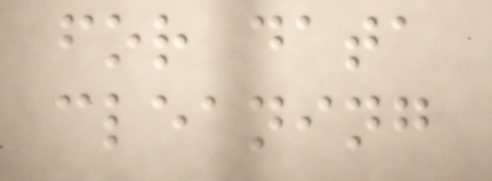for data
cleaning
